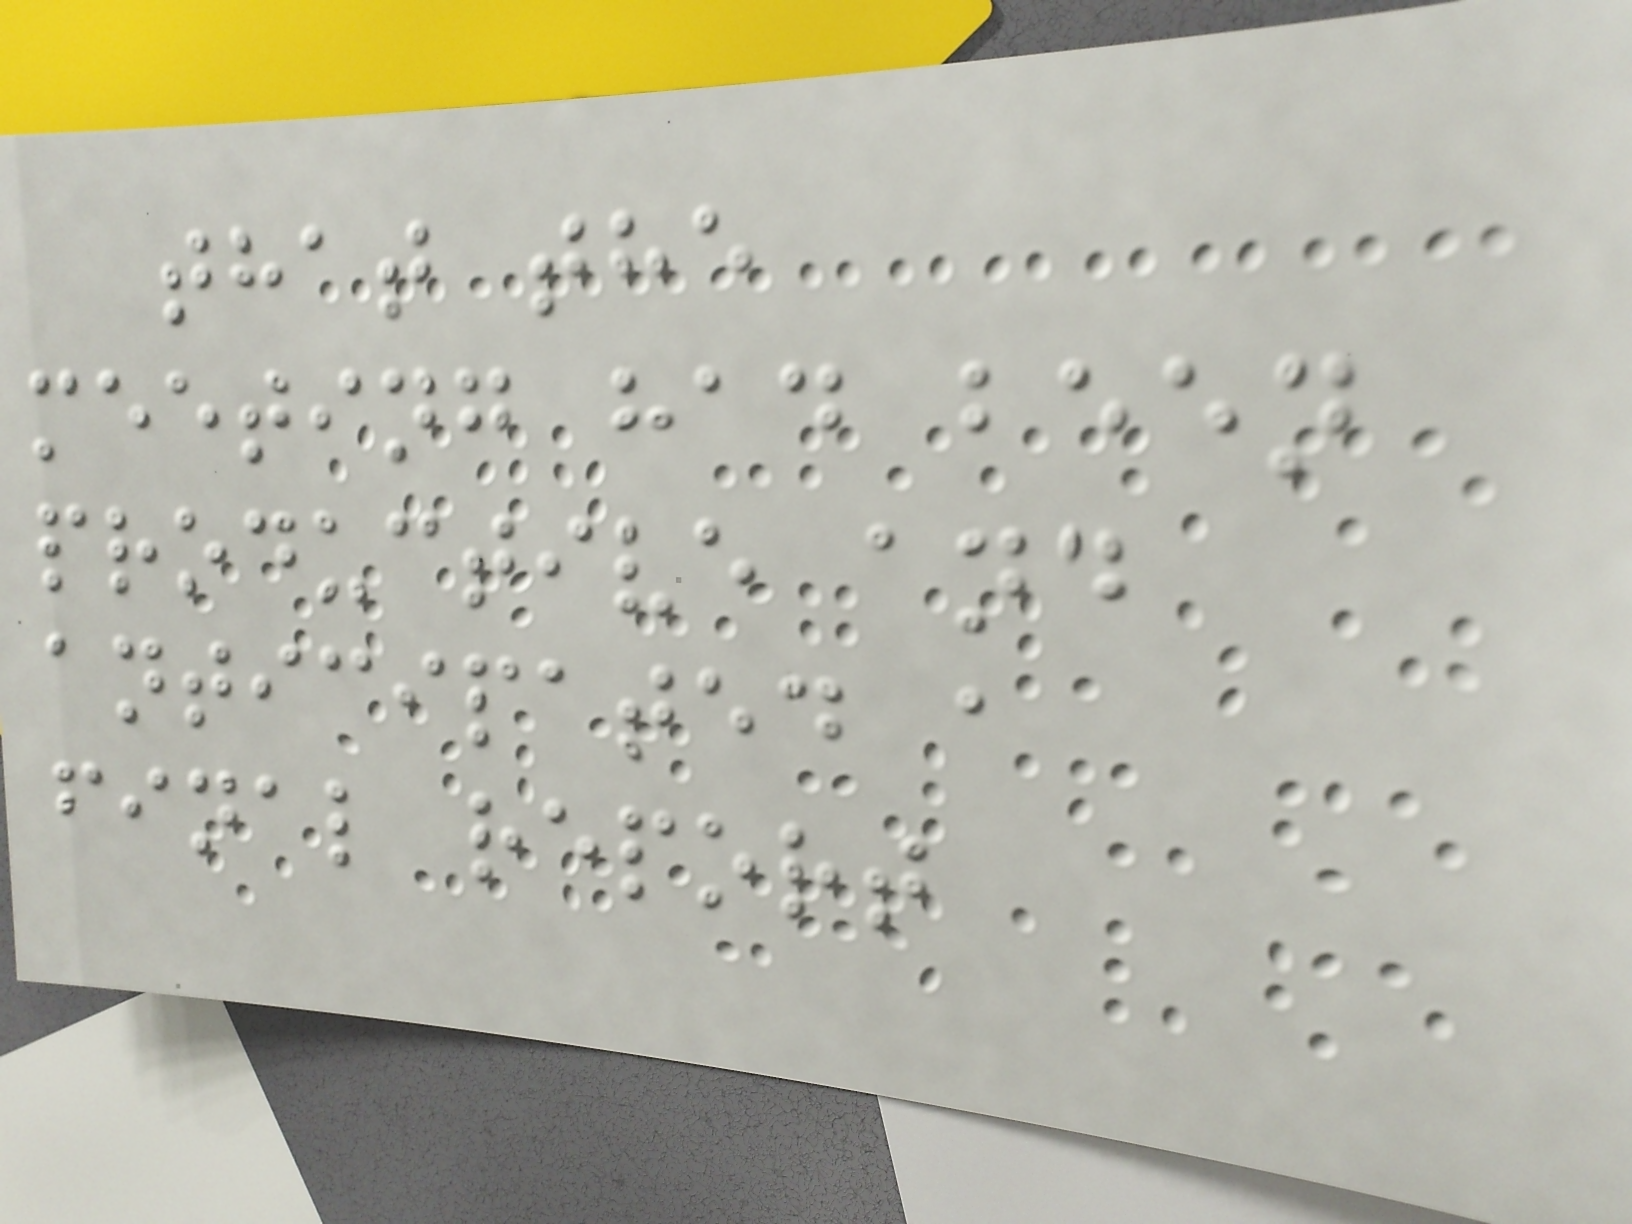that the
meeting had been
productive and
anticipated a
final report
